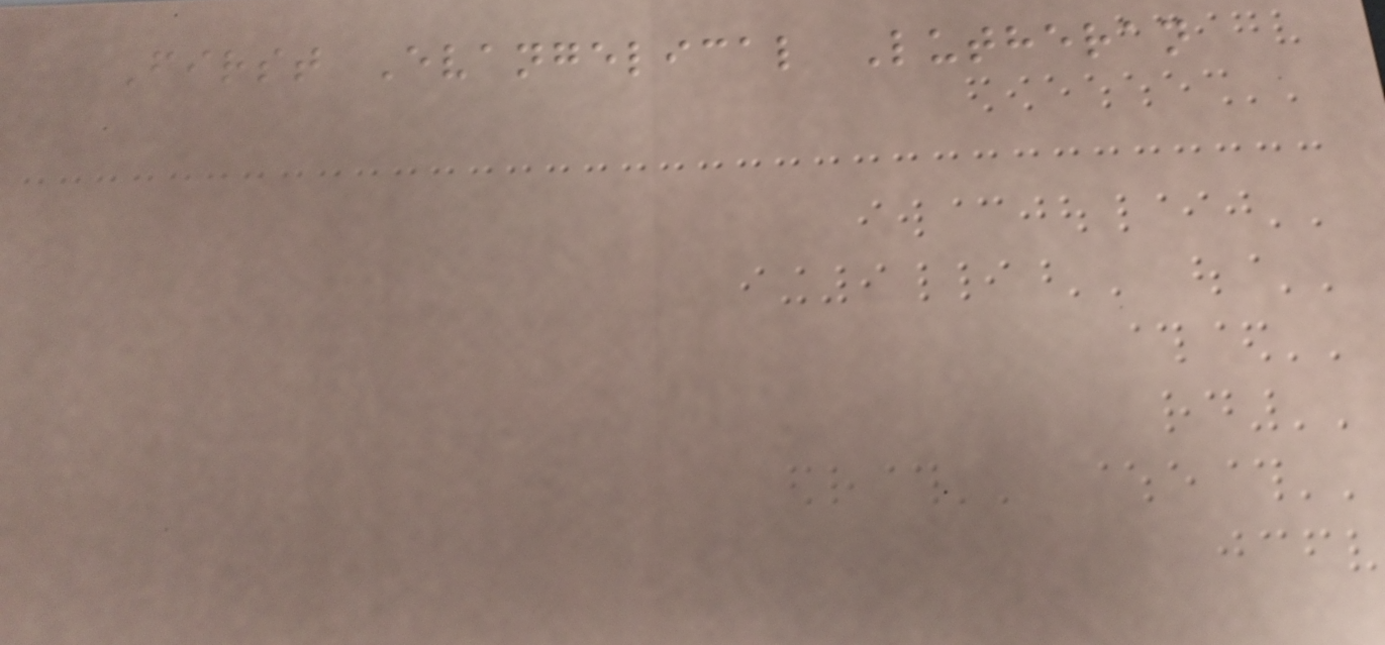First Evangelical Lutheran
